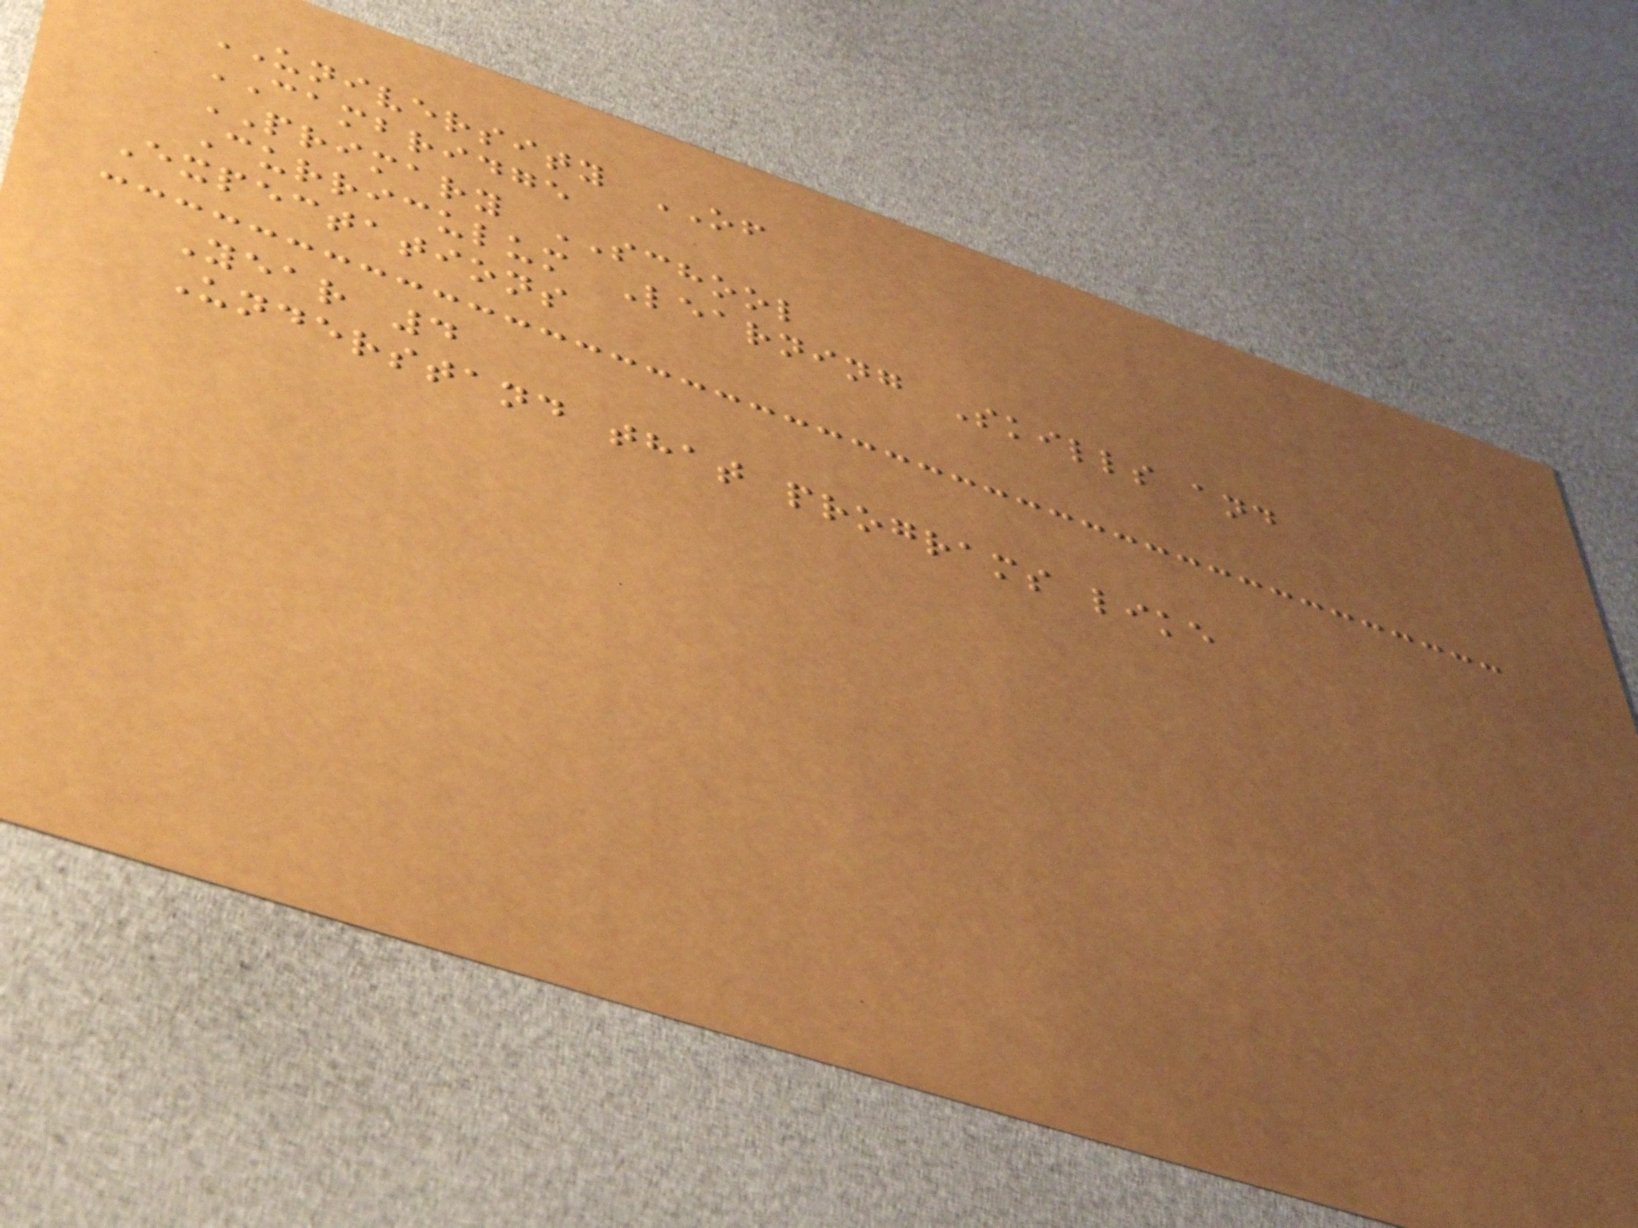UNIVERSITY OF
CAMBRIDGE
PRIMARY SCHOOL
Curriculum Learning Skills and
Expectations
Year 4
Understand that programs like
